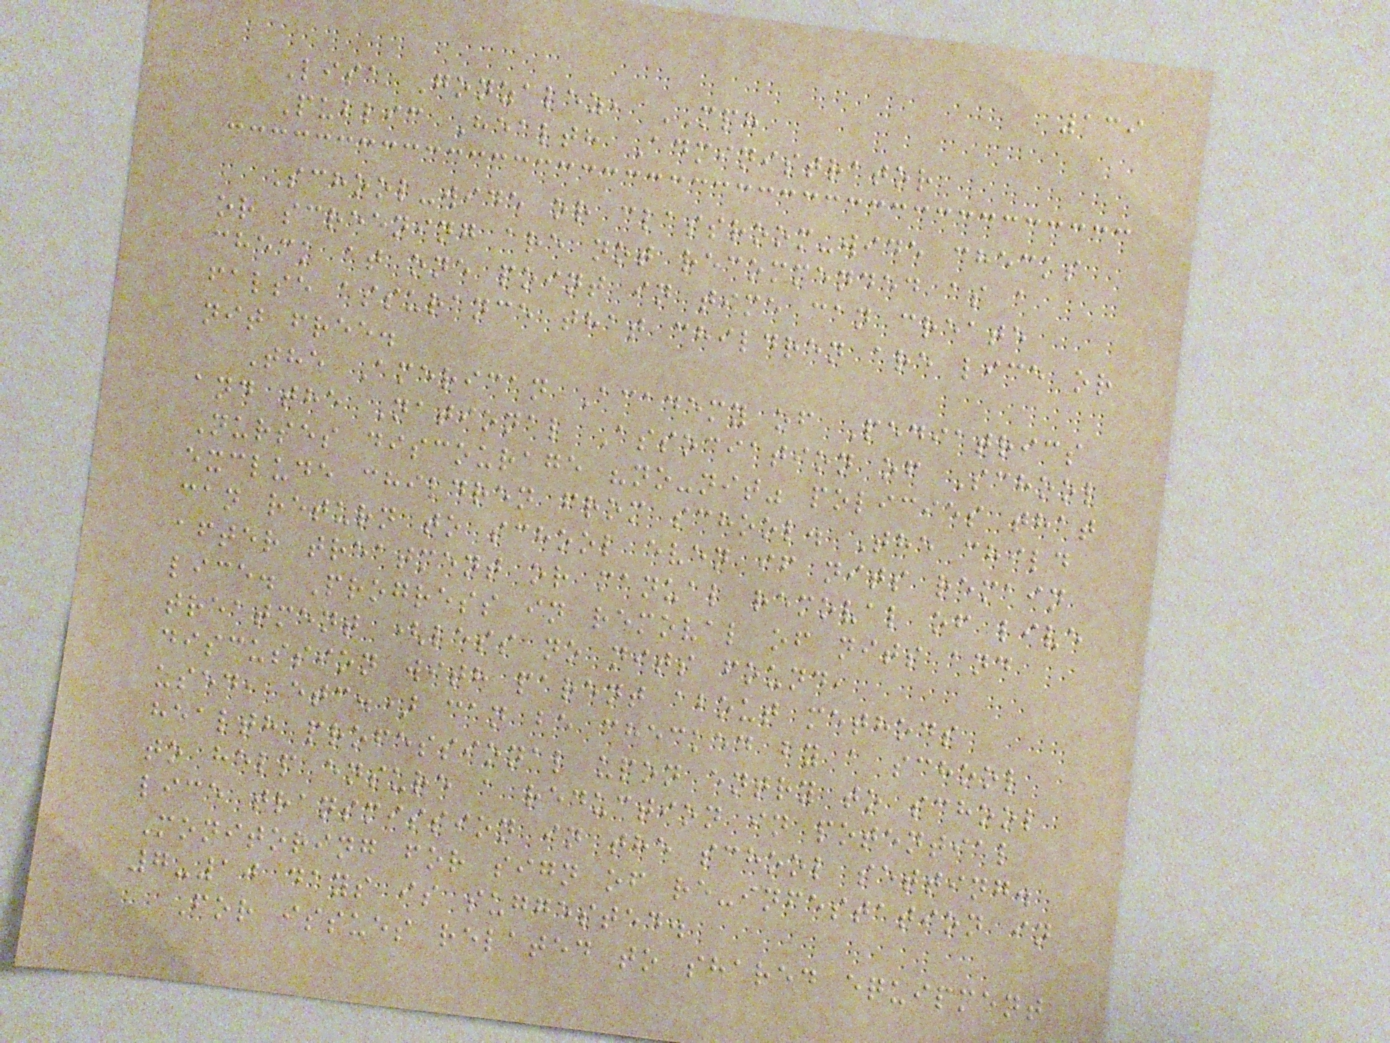139
Lisa Gonzalez, MPH
Public Health Administrator
School-wide or classroom-wide checks
or screening are not recommended as a
check at one point in time can create
false assurance that children are lice or
nit free.
The American Academy of Pediatrics
and the National Association of School
Nurses discourage "no-nit" policies that
exclude children from school. The child
can return to school even if nits remain
after treatment or manual removal of live
lice. Progress in removal of nits and
treatment (less no nits found,
discussion with parent about methods
used, etc.) can be checked by a school
health professional upon entry to school
to help ensure a reduction in potential
lice transmission in the school setting.
Monitoring for sign of re-infestation in
7-10 days is suggested.
For issues related to shared equipment
